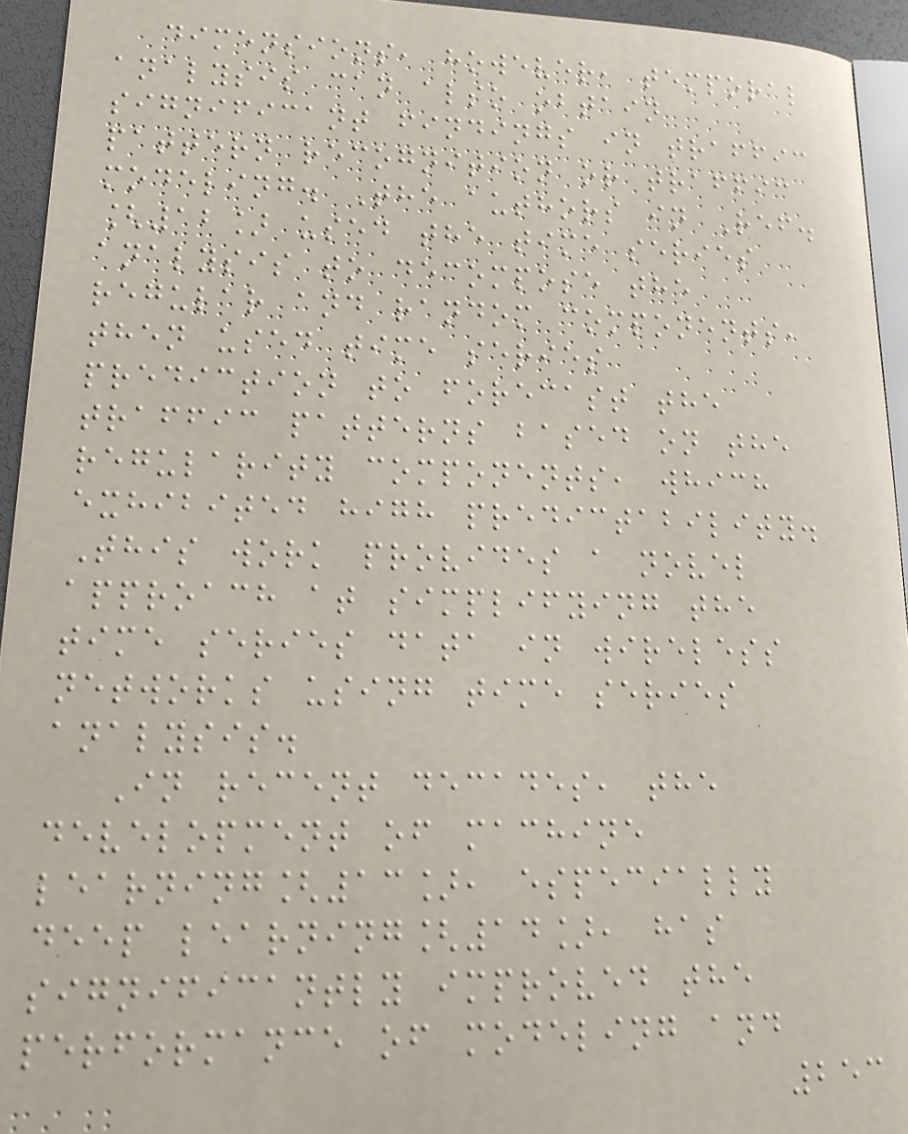dimensions, however, temporal
analysis can also obtain
significant findings in traffic
pattern recognition or traffic
modeling. The authors in Ref.
[12] used the time series
analysis to decompose the
regular and random components,
then used time series
prediction to forecast the
traffic patterns based on the
regularity components, which
exhibited high predictability.
This work provides a novel
approach at simplifying the
time series data in wireless
networks using time series
analysis.
In recent decades, the
development of machine
learning[13], especially
deep learning[14], has
significantly improved the
performance of modeling and
253
